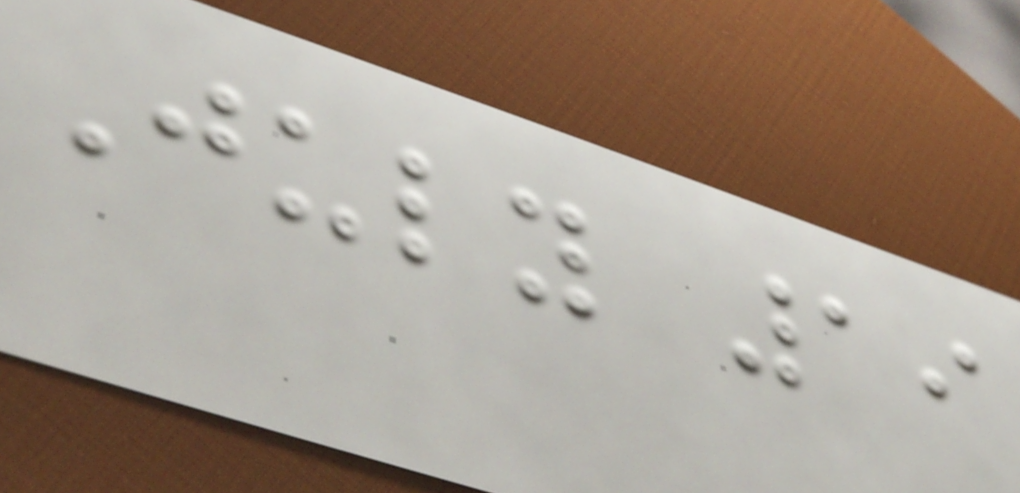July 19
